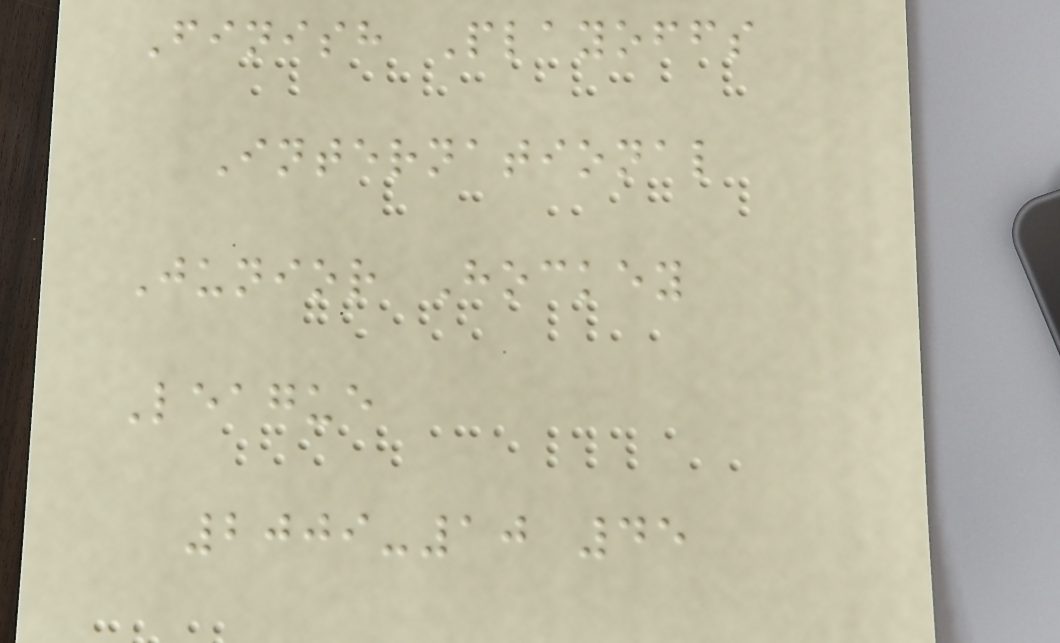Finish Playoffs
International
Junior Hockey
League
2009-10 45
